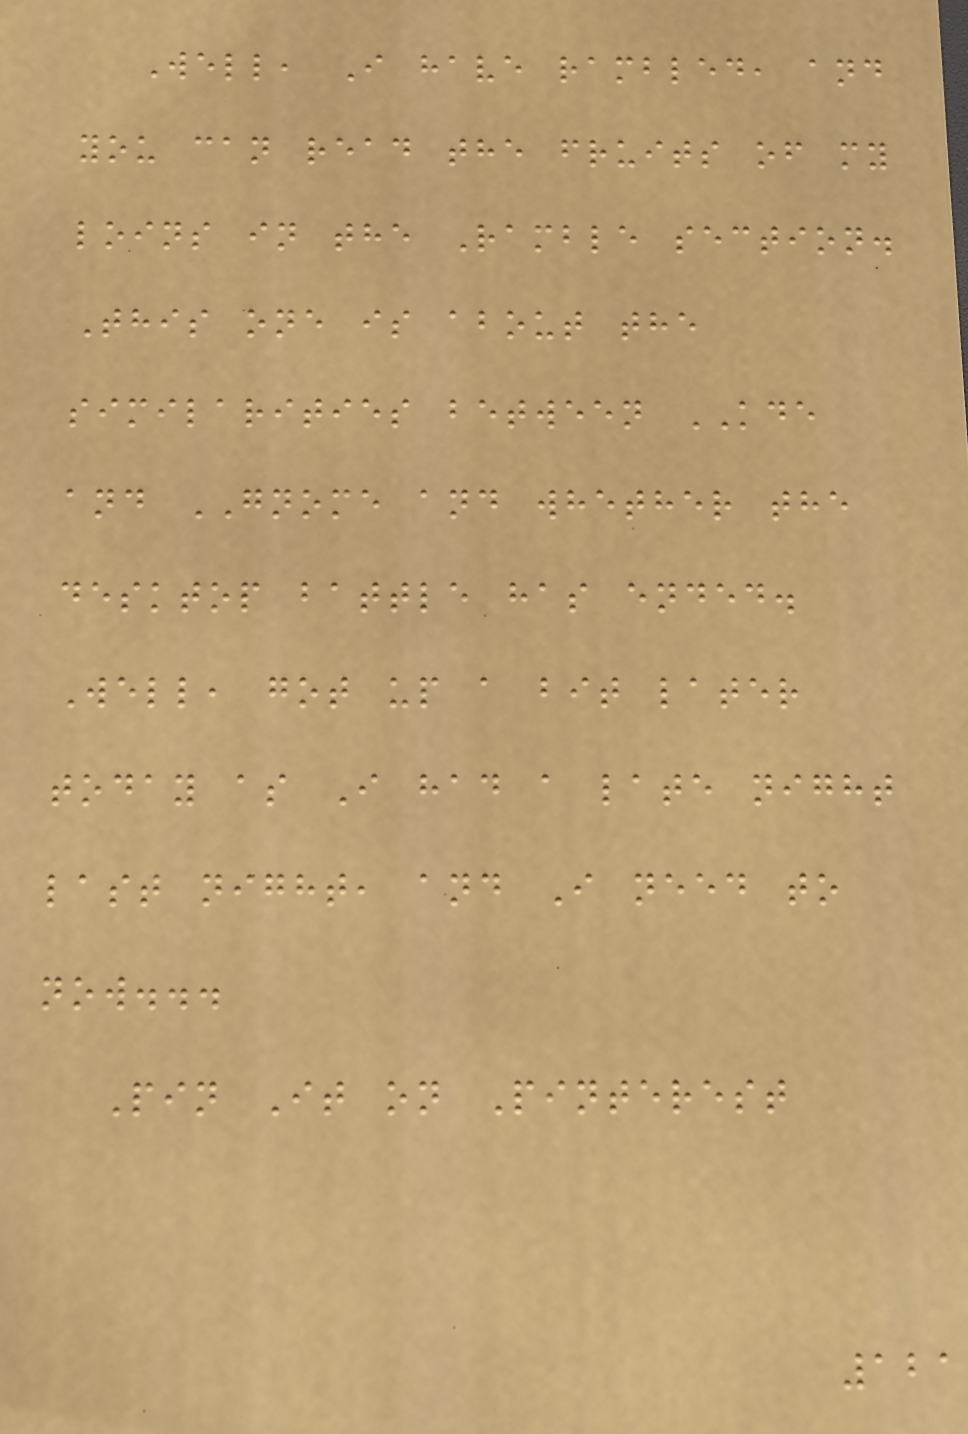Well, I have rambled, and
you can read the fruits of my
loins in the Ramble section.
This one is about the
similarities between KDE
and GNOME and whether the
desktop battle has ended.
Well, got up a bit later
today as I had a late night
last night, and I need to
now...
Pin It on Pinterest
121
